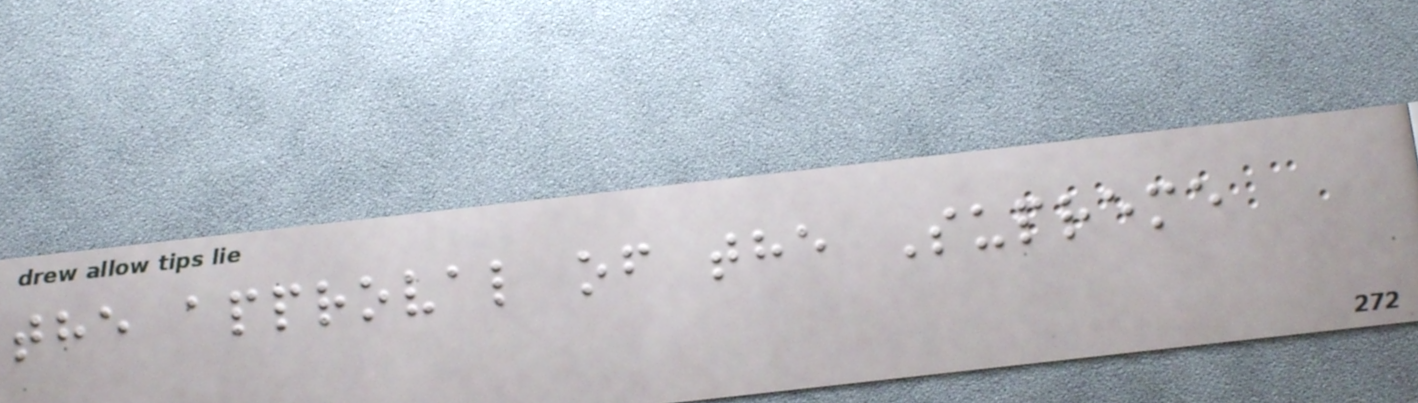the approval of the Supreme
